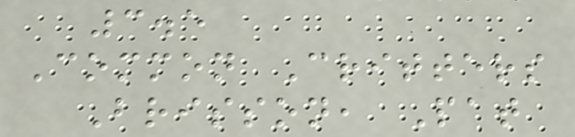3.5
Common Critters
Brisson, Pat
